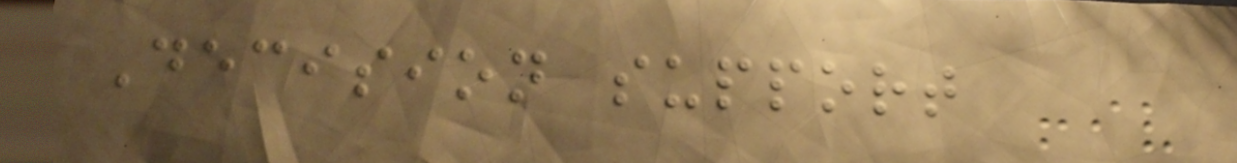Decision support
